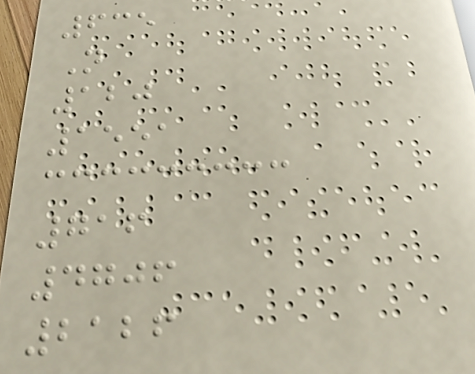635
N
120
1551
716
4706
2126
